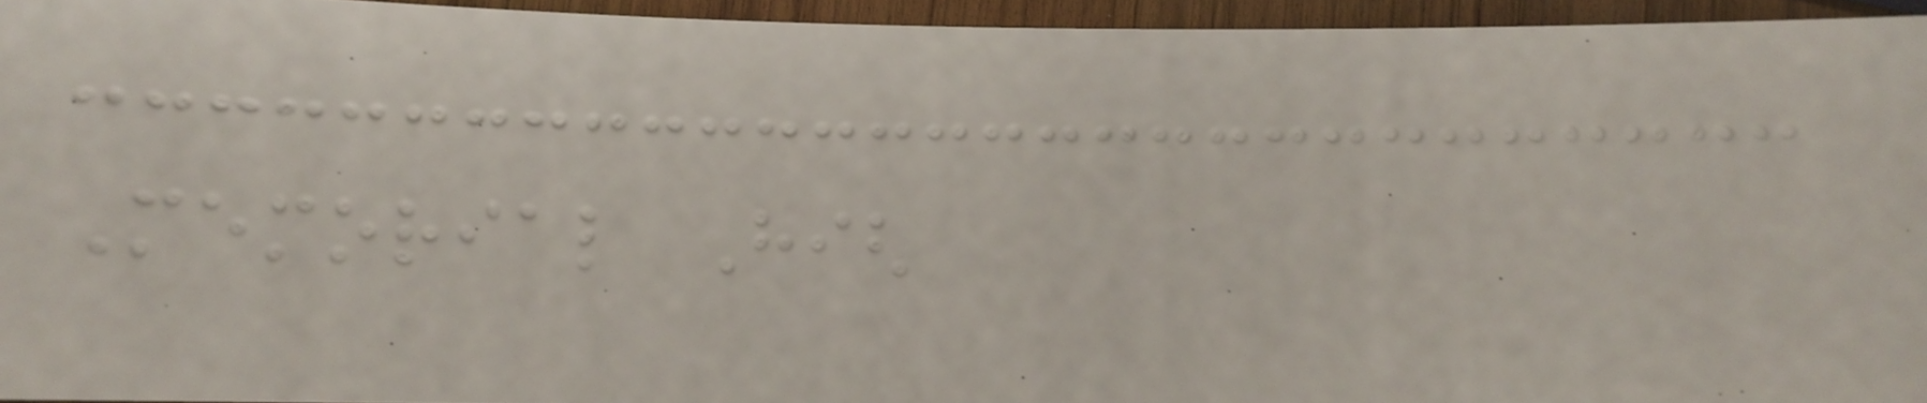Memorial High
